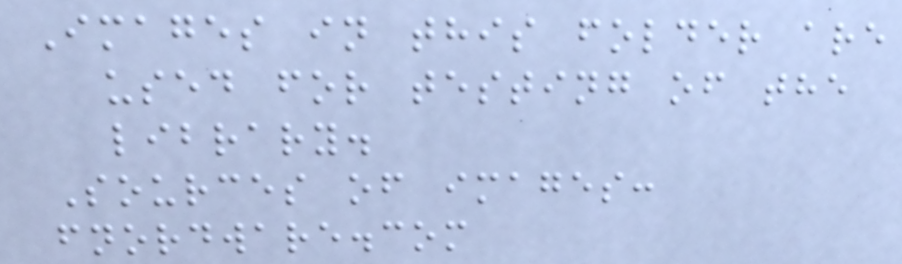Images in this folder are
used for testing of the
library.
Sources of images:
fnordware.com
